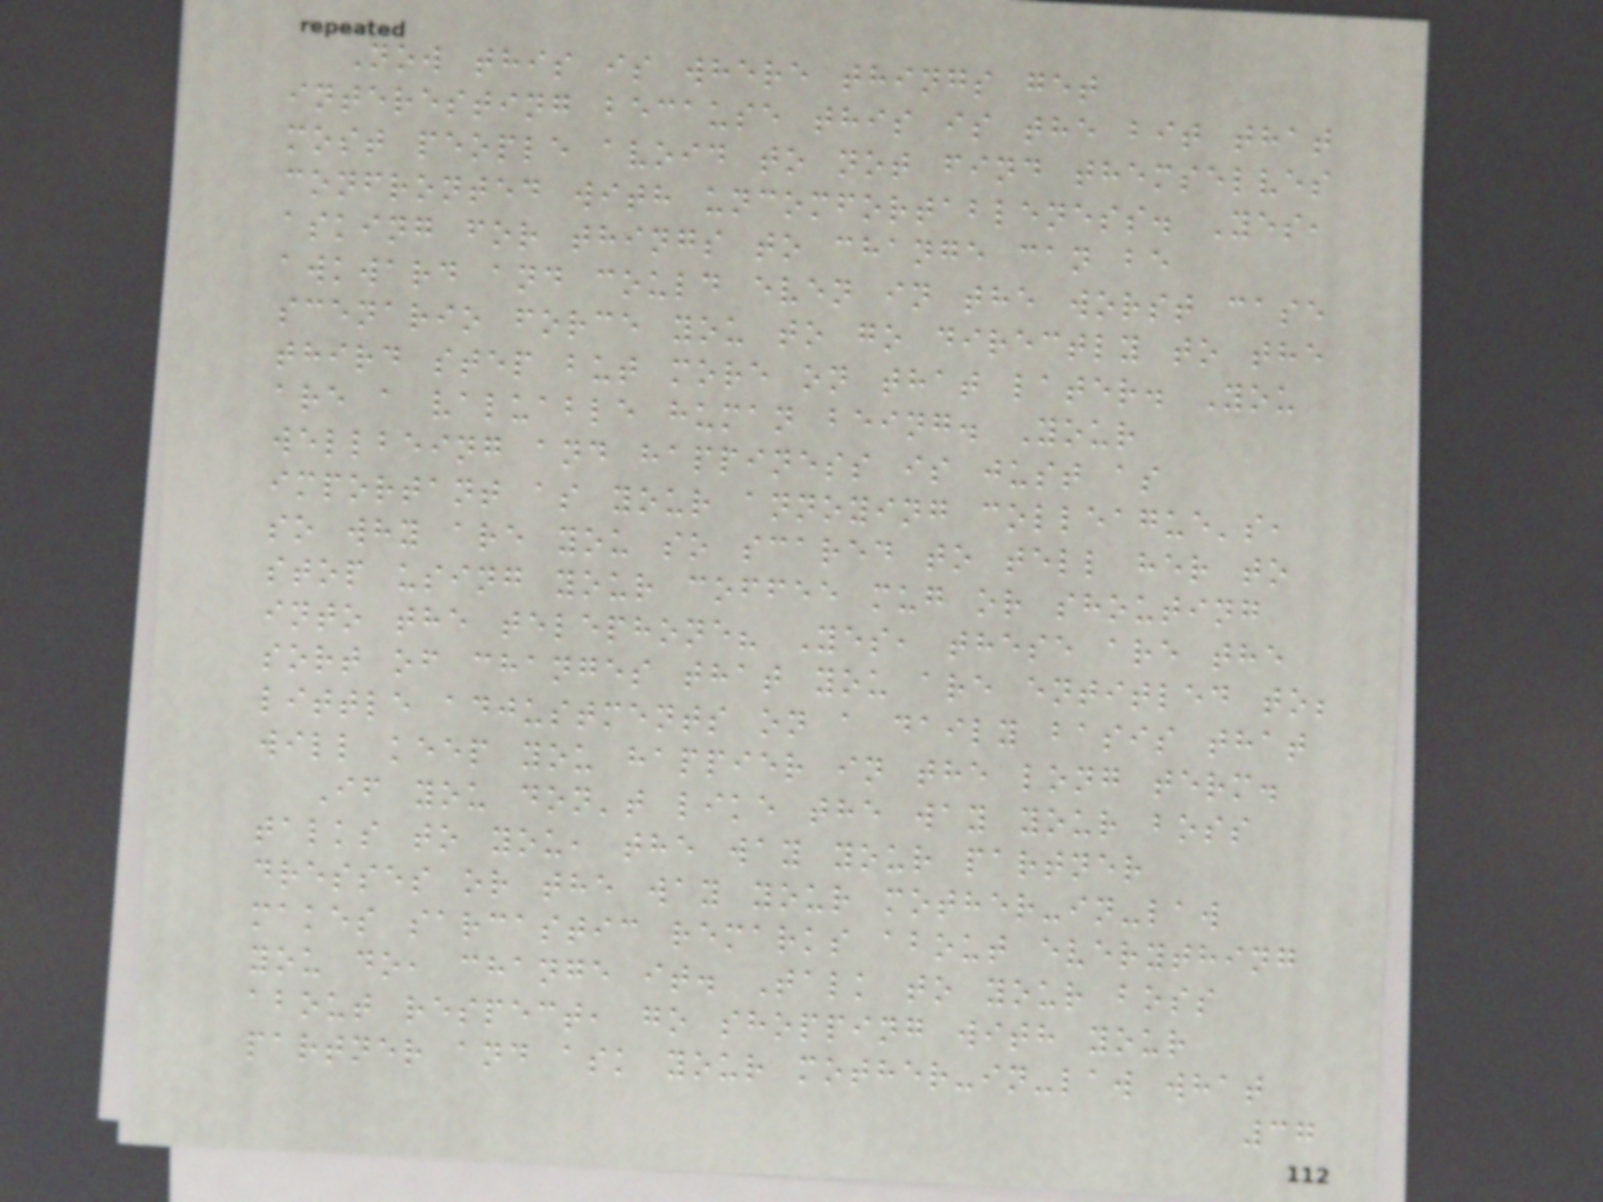Now this is where things get
interesting because this is the bit that
most people avoid to not find themselves
confronted with uncomfortableness. Yes,
asking for things to change can be
awkward and could even in the worst case
scenario force you to go directly to the
third step but more on that later. You
are a valuable human being. Your
wellbeing and happiness is just as
important as your annoying colleague's,
so why are you so scared to tell her to
stop using your coffee mug or shouting
into the telephone? Yes, these are the
sort of changes that you are entitled to;
little adjustments on a daily basis that
will keep you happier in the long term.
If you don't like the way your boss
talks to you, the way your partner
dresses or the way your mother-in-law
makes sarcastic remarks about everything
you do, change it. Talk to your boss
about respect, go shopping with your
partner and ask your mother-in-law what
37
